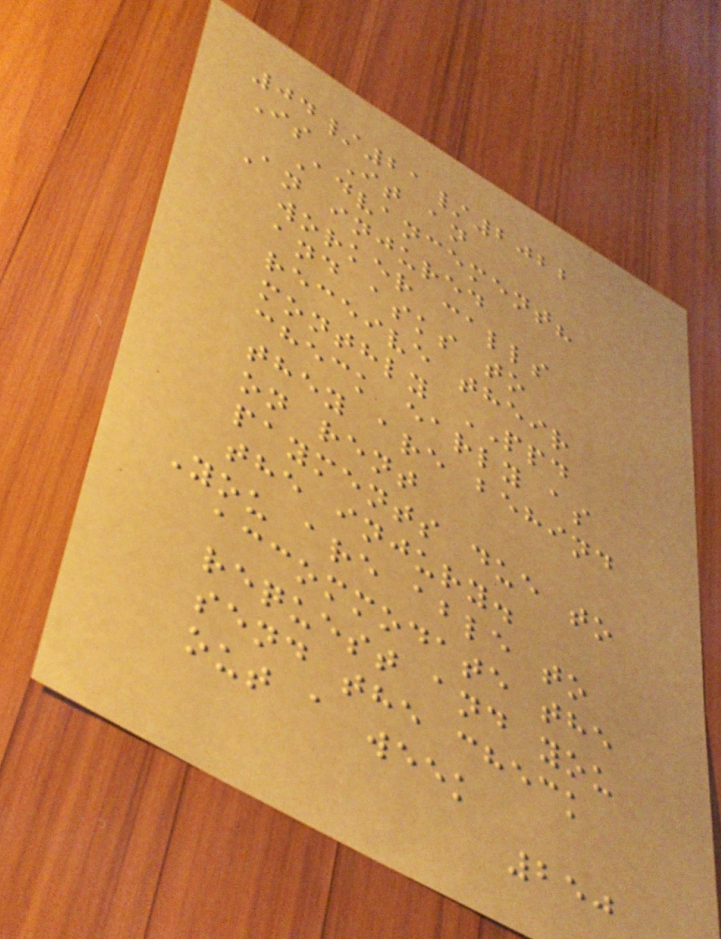04/21/2022
Is It an
Advancement?
An injured
worker calls
and asks to
receive their
monthly PPD
check early as
they are behind
on rent
payments due to
the injury.
You are able to
accommodate the
request and you
send the check
out a week
250
